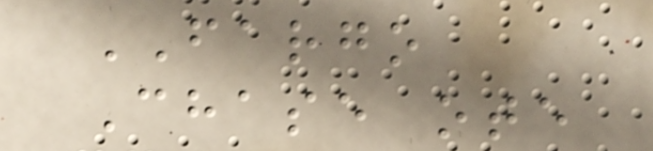FARGO
Chase ote
